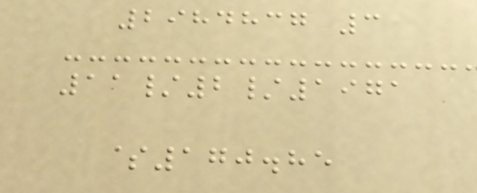2984837 3
11/2/1971
$170.85
